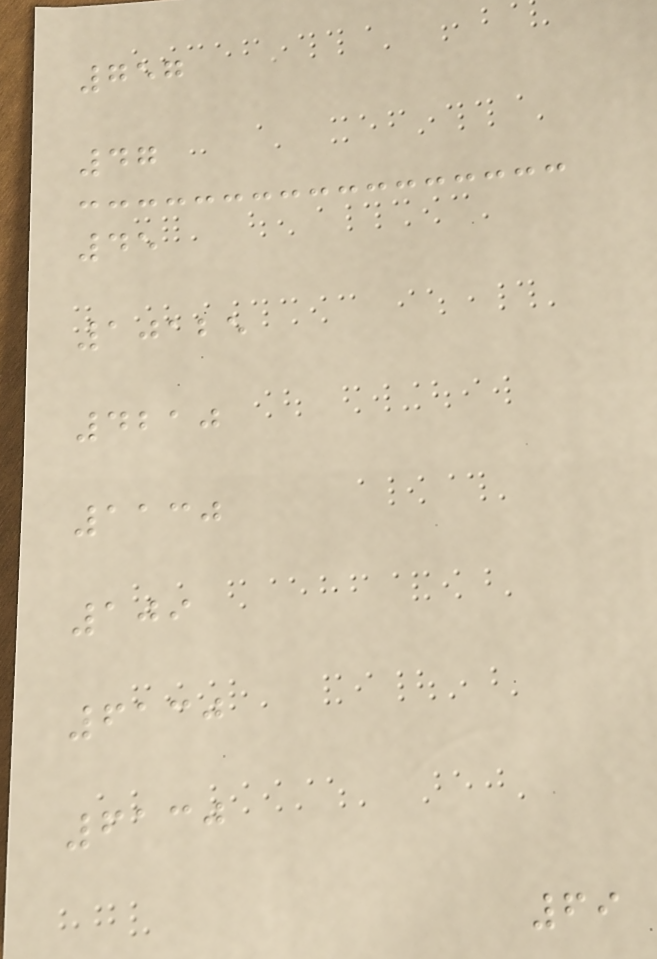757
47
45
10125
4210
1130
109
6130
6130
69
